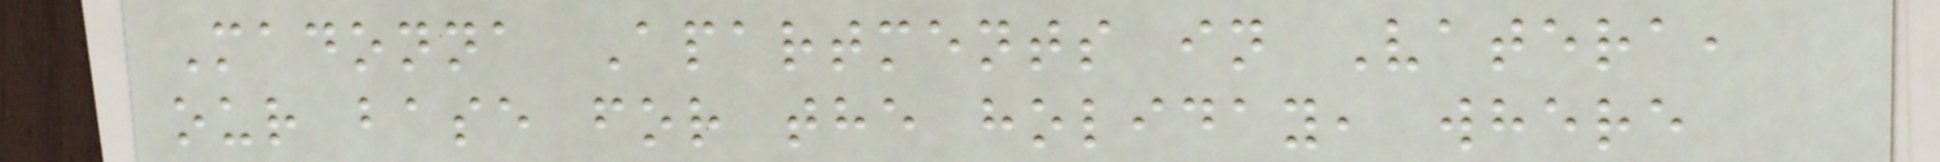Madonna Apartments in Vatera,
our base for the holiday, where
